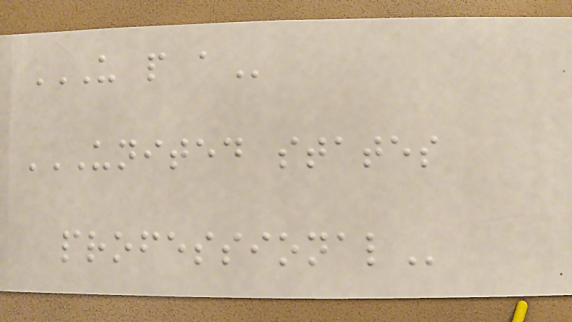U P A
UNITED STATES
PROFESSIONAL
